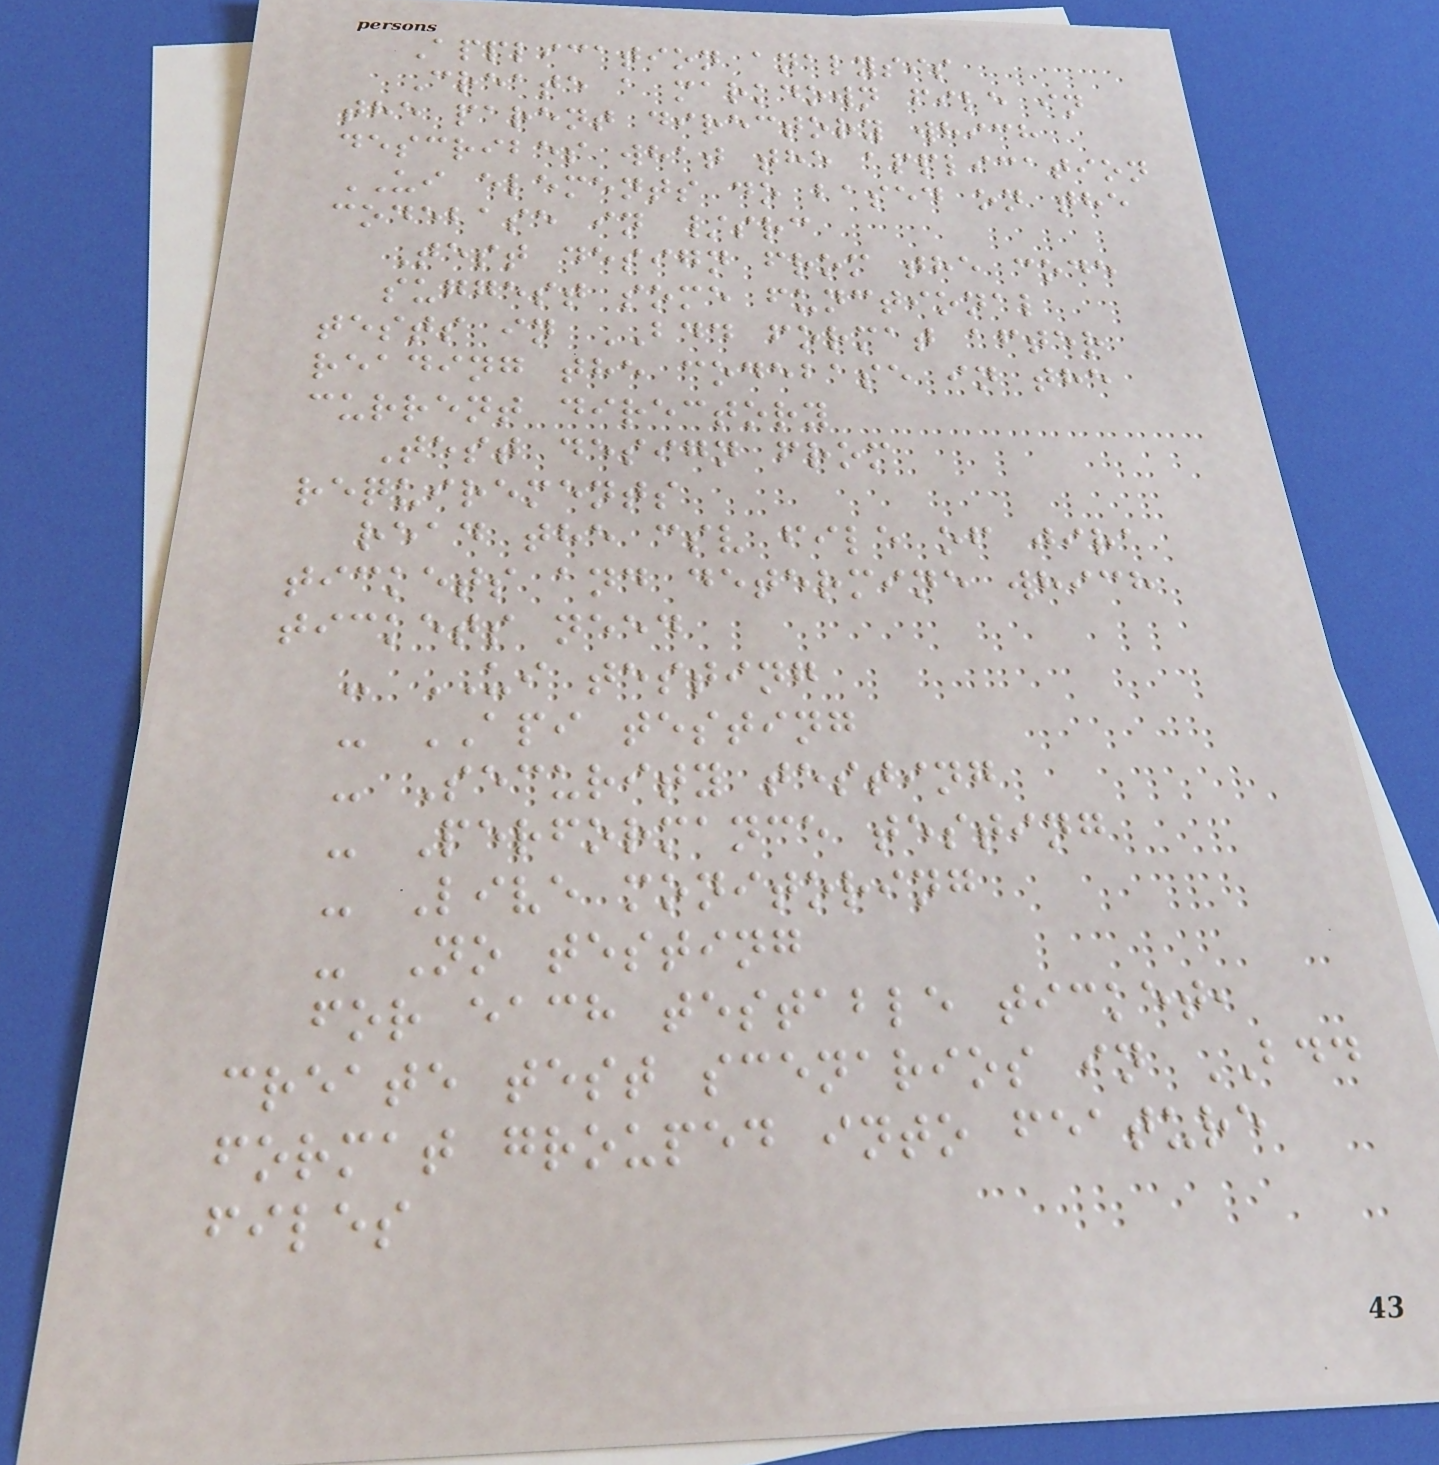Application analysis
Create a markdown file in
the parent directory which
describes what the application
UI elements do based on the
codebase in /src
Test design from the code
suggest some functional
tests in BDD format after
reading the codebase in the
current directory
Test design from
requirements
read the csv file of jira
tickets and determine which
tickets need
- UI testing
- API testing
- Security testing
- Performance testing
- Live monitoring
- No testing
for each testable ticket,
create test scenarios in BDD
format grouped into feature
files
